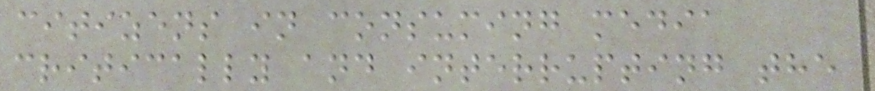citizens in consuming media
critically and interrupting the
